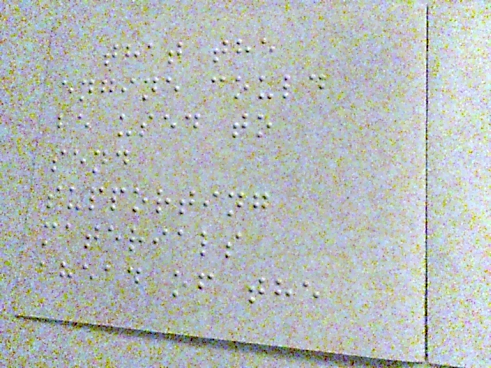that the
engine could
be used to
send
supporting
materials
ahead of the
